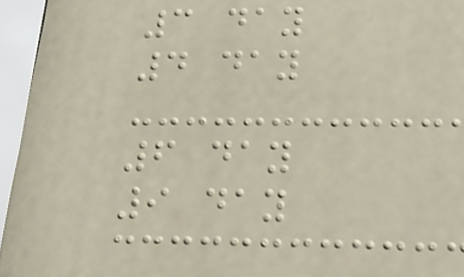3 day
4 day
6 day
9 day
